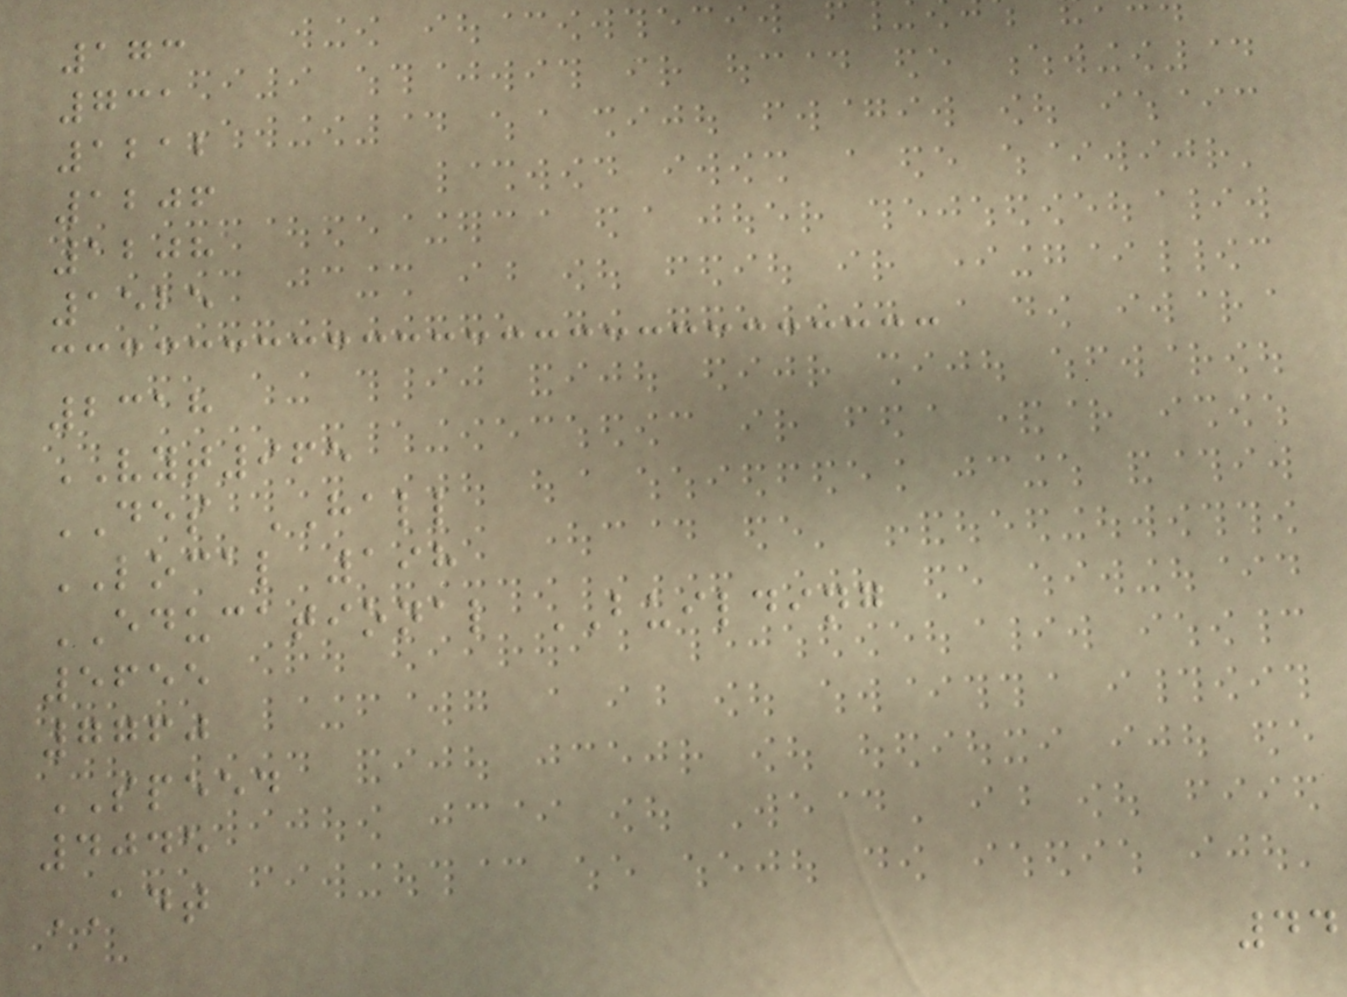173
731
1212
1206
1208
1525
2318
VYT965
DES HALL
LOCAL 198
EDUCATIONAL BUILDING
5655
7760
SPEED
4045
ADT
44
